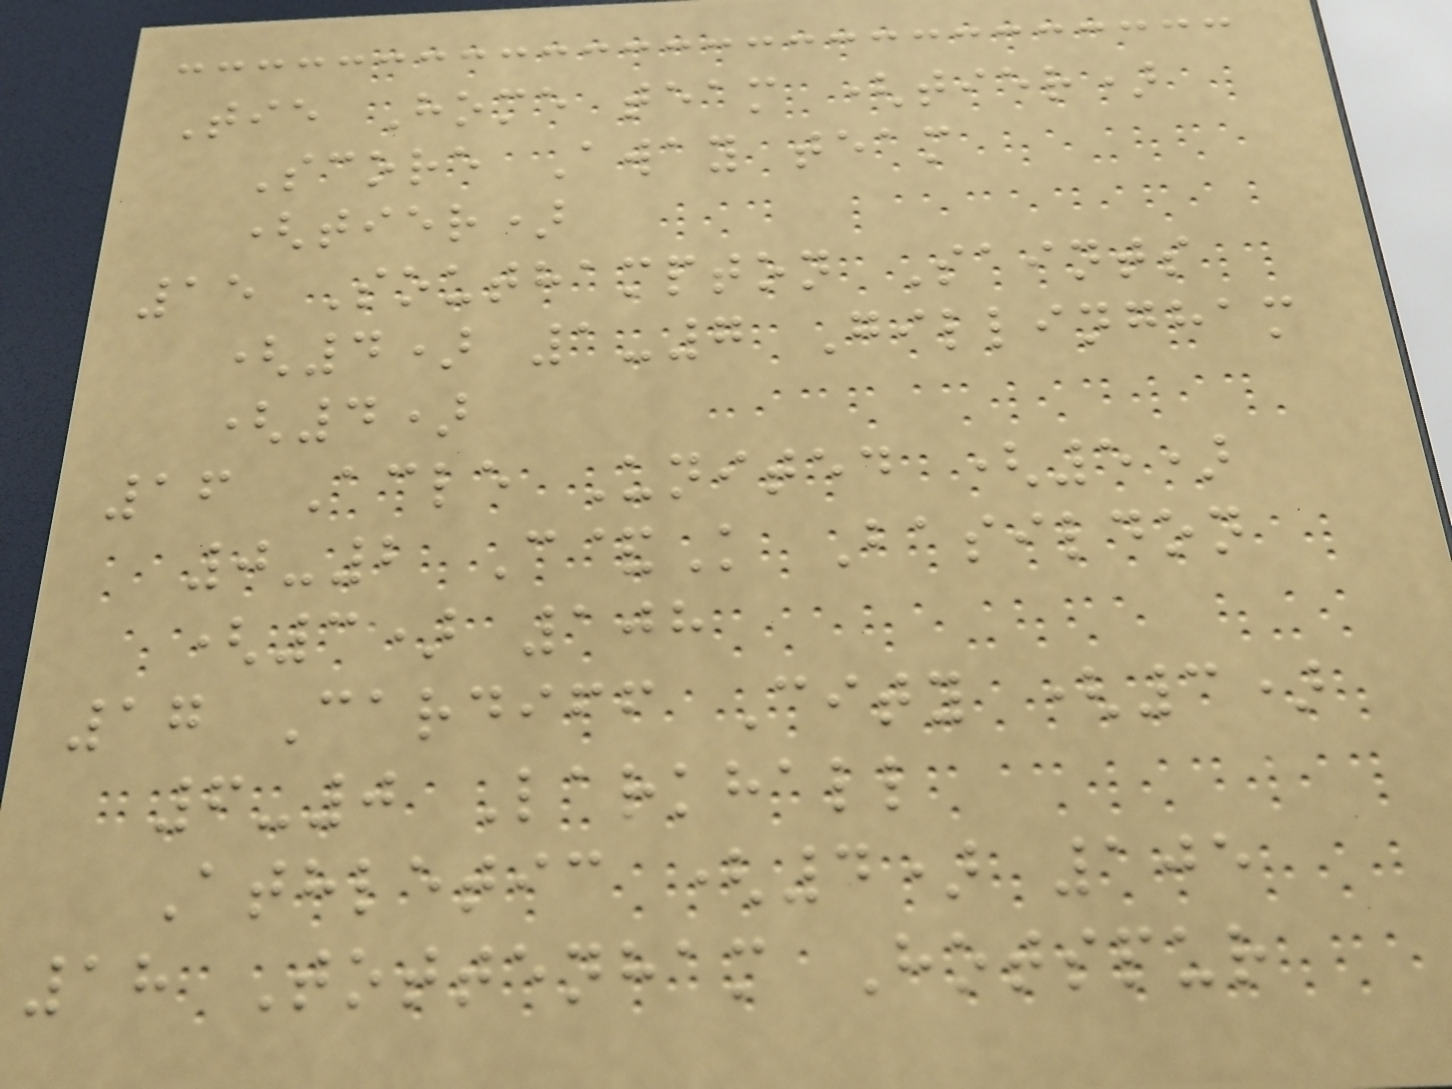Tie Home team (tier)
Score Away team
(tier)
15 Southampton Saints
(4) 1-7 Gillingham
(4)
16 Acle United (5)
0-2 C&K Basildon
(3) 108
17 Cardiff City (3)
6-0 Larkhall
Athletic (4) 105
18 Tottenham Hotspur
